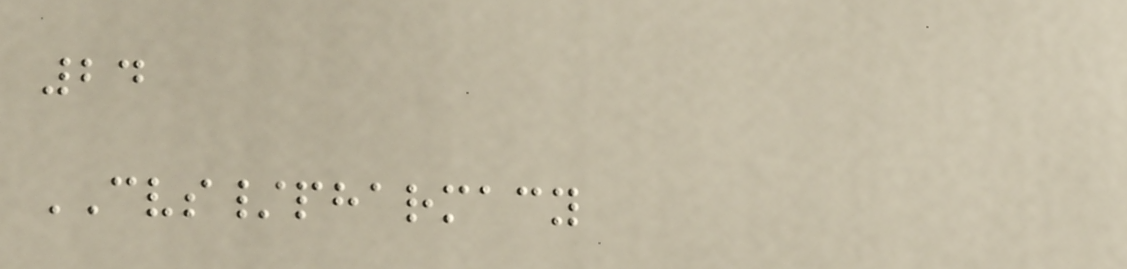24
CVS/pharmacy
